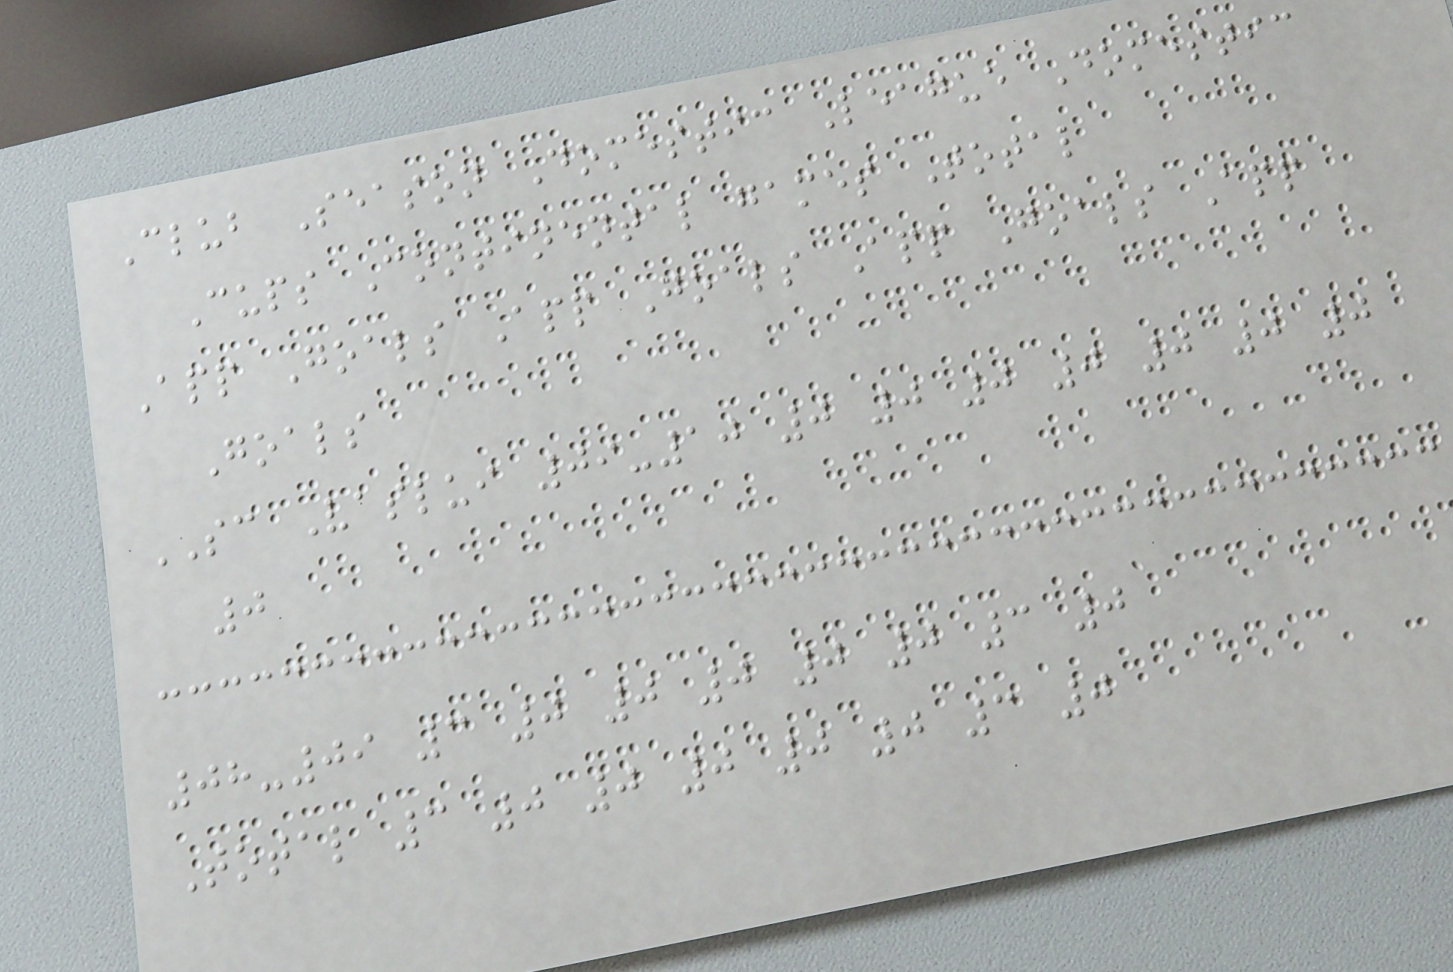Club Season Domestic League Domestic
Cups Continental games Total
App Goals App Goals App Goals App
Goals
SC Vaslui 09-10 0 0 0 0 0 0 0
0
08-09 3 0 0 0 0 0 3 0
Total 3 0 0 0 0 0 3 0
